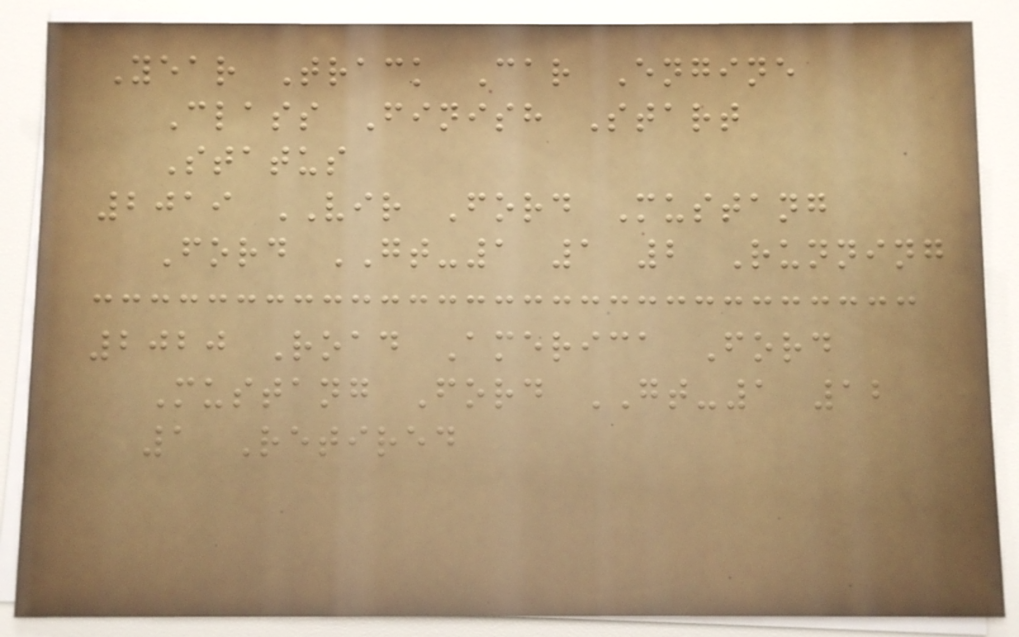Year Track Car Engine
Class Finish Start
Status
2019 VIR Ford Mustang
Ford GT-1 1 2 Running
2020 Road America Ford
Mustang Ford GT-1 12
1 Retired
